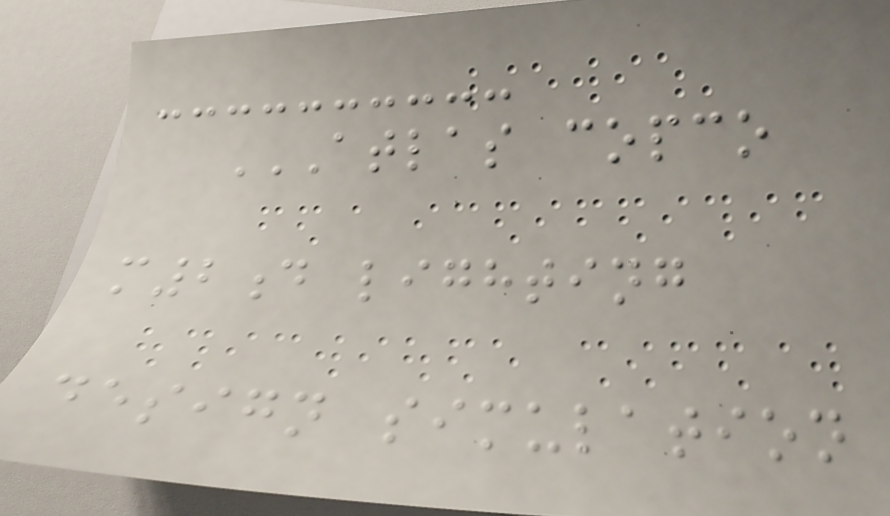ATLAS COPCO
M2D LIGHTING
DESIGN SIMULATION
